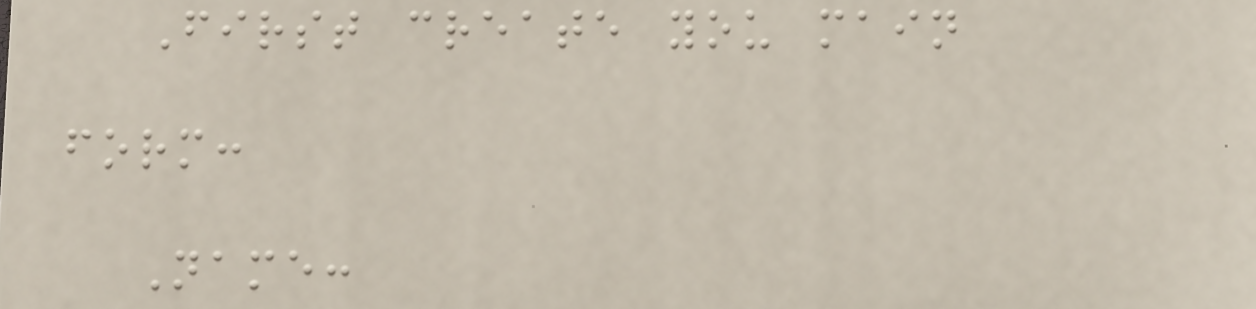First create you main
form:
Name:
